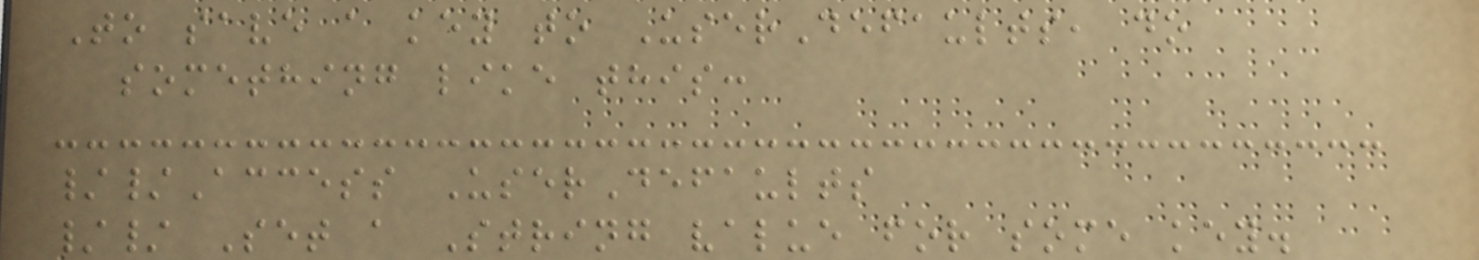To save a key to UserDefaults, do
something like this:
//Access UserDefaults
// Set a String value for some key.
